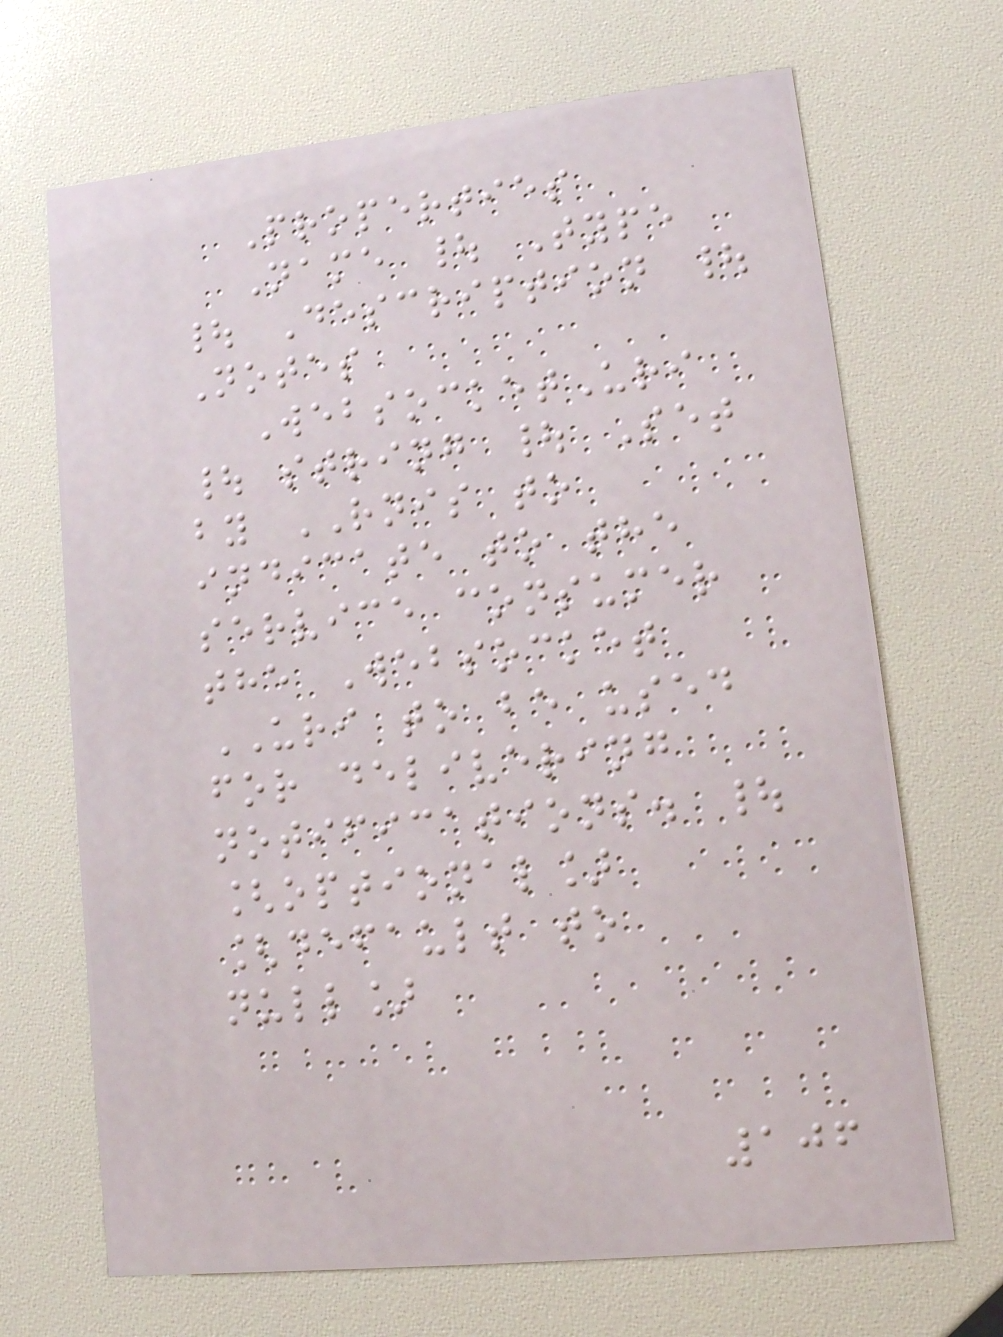Properties
Name | Type
| Description |
Notes
WebsocketUri
| string | Set
by RNIS to
indicate to the
service consumer
the Websocket
URI to be used
for delivering
notifications. |
[optional]
[default to
null]
106
